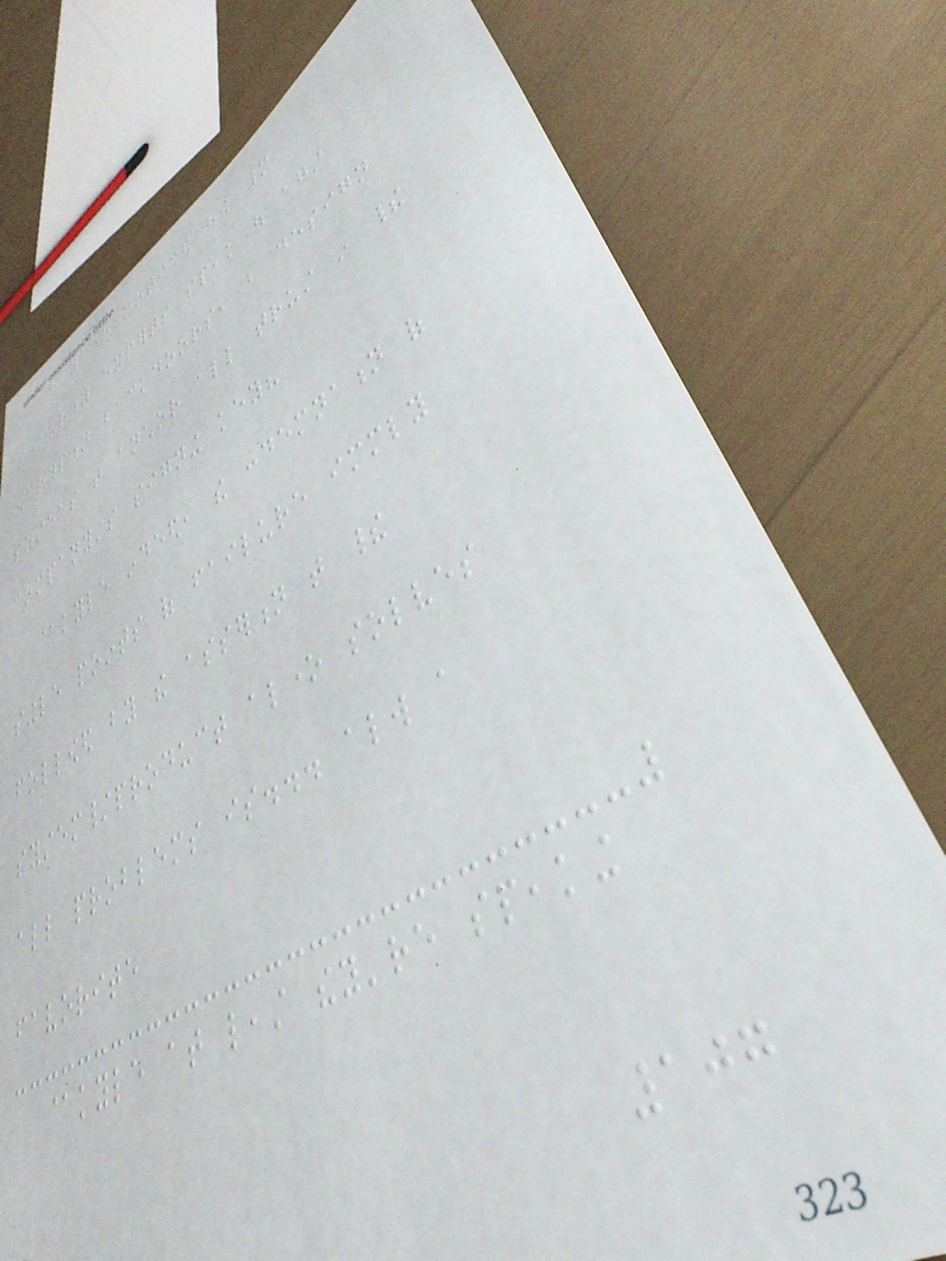Have you ever noticed how many
security experts speak out against
encryption backdoors, but design
systems that anchor all trust in their
company's signing key?
@kyle indeed, the condemnation of
single points of failure immediately
followed by the assertion that their
system/product alone solves
all problems is... always a
favorite
@kyle at least they're speaking
107
